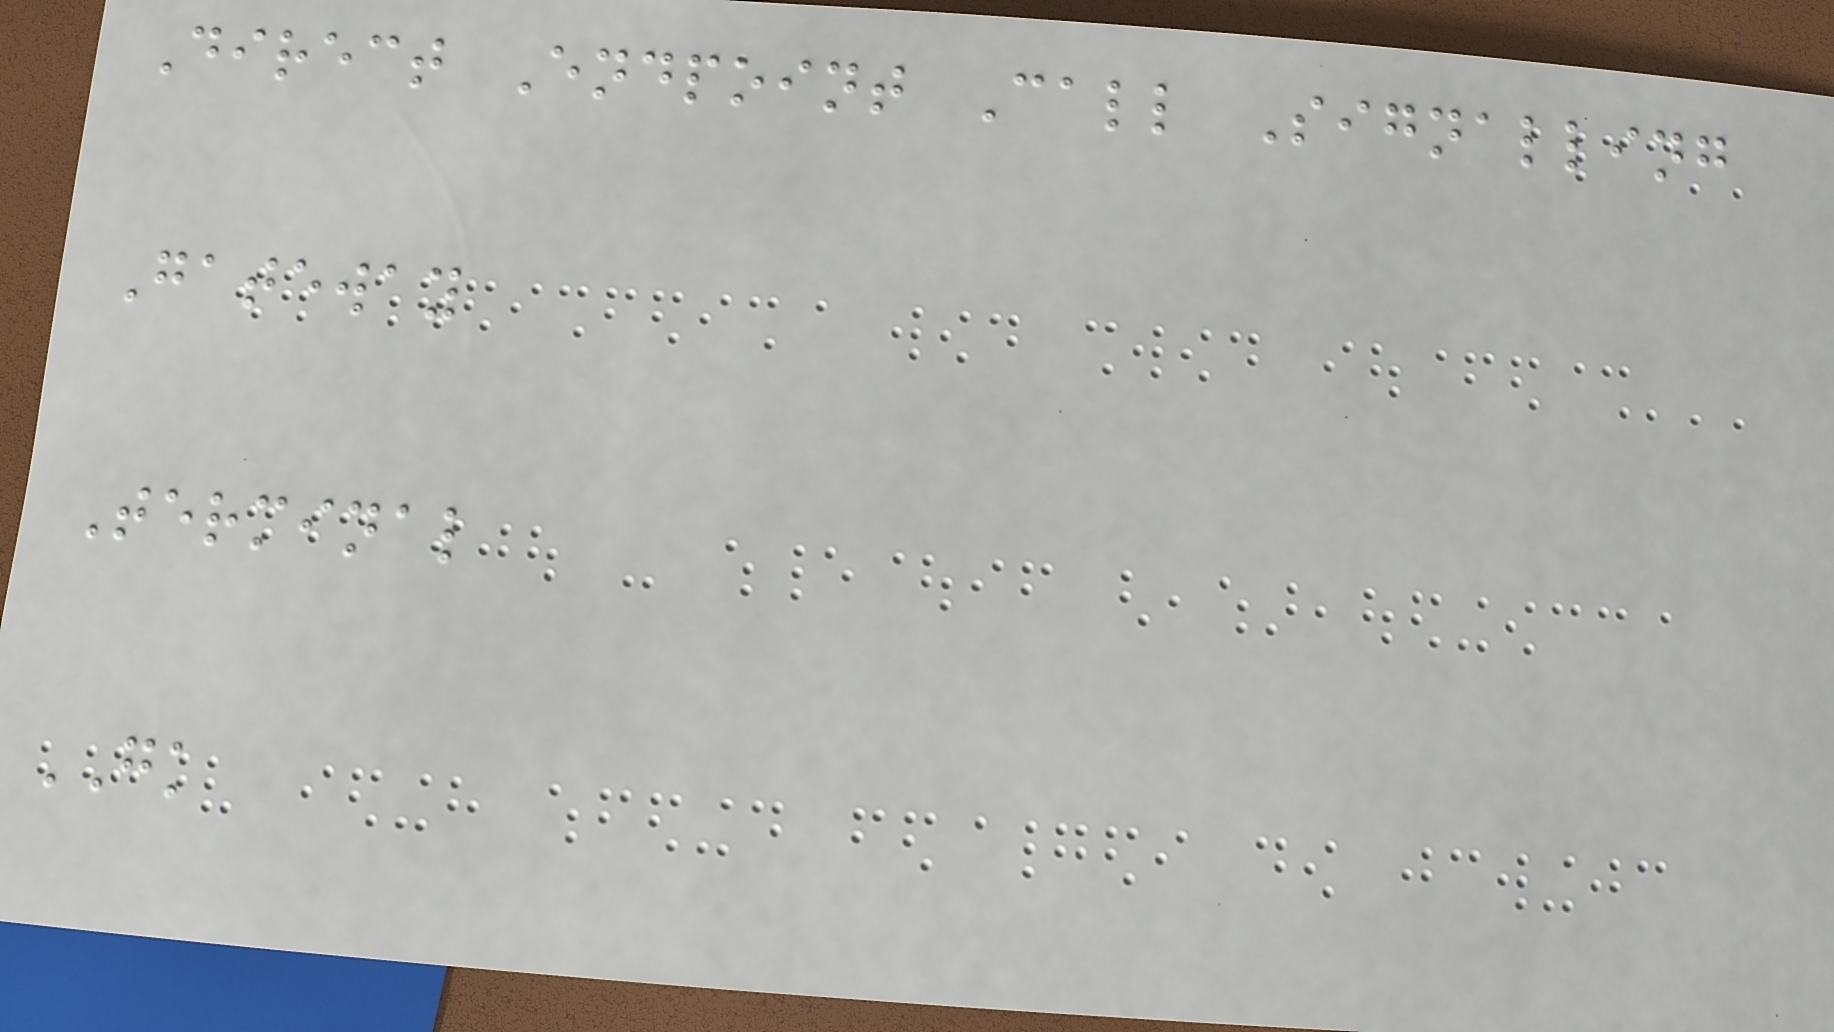Direct Endpoint Call Signalling
Gateway
Terminal
GK
